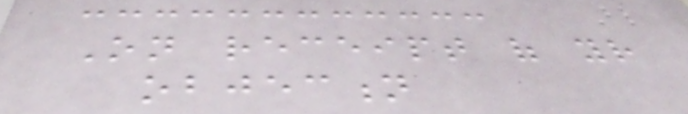On receipt of your
objection
